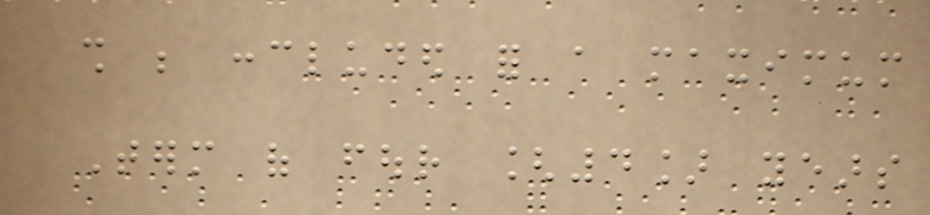shall be concluded for a maximum
Term of four [4] years
